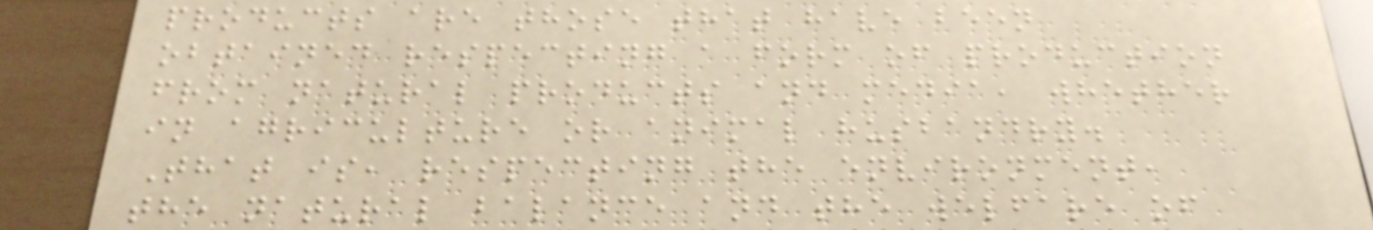products are those that have been
obtained respecting a form of production
from natural products and media, whether
in agriculture or animal husbandry.
That is, respecting the environment,
the natural balance and the welfare of
